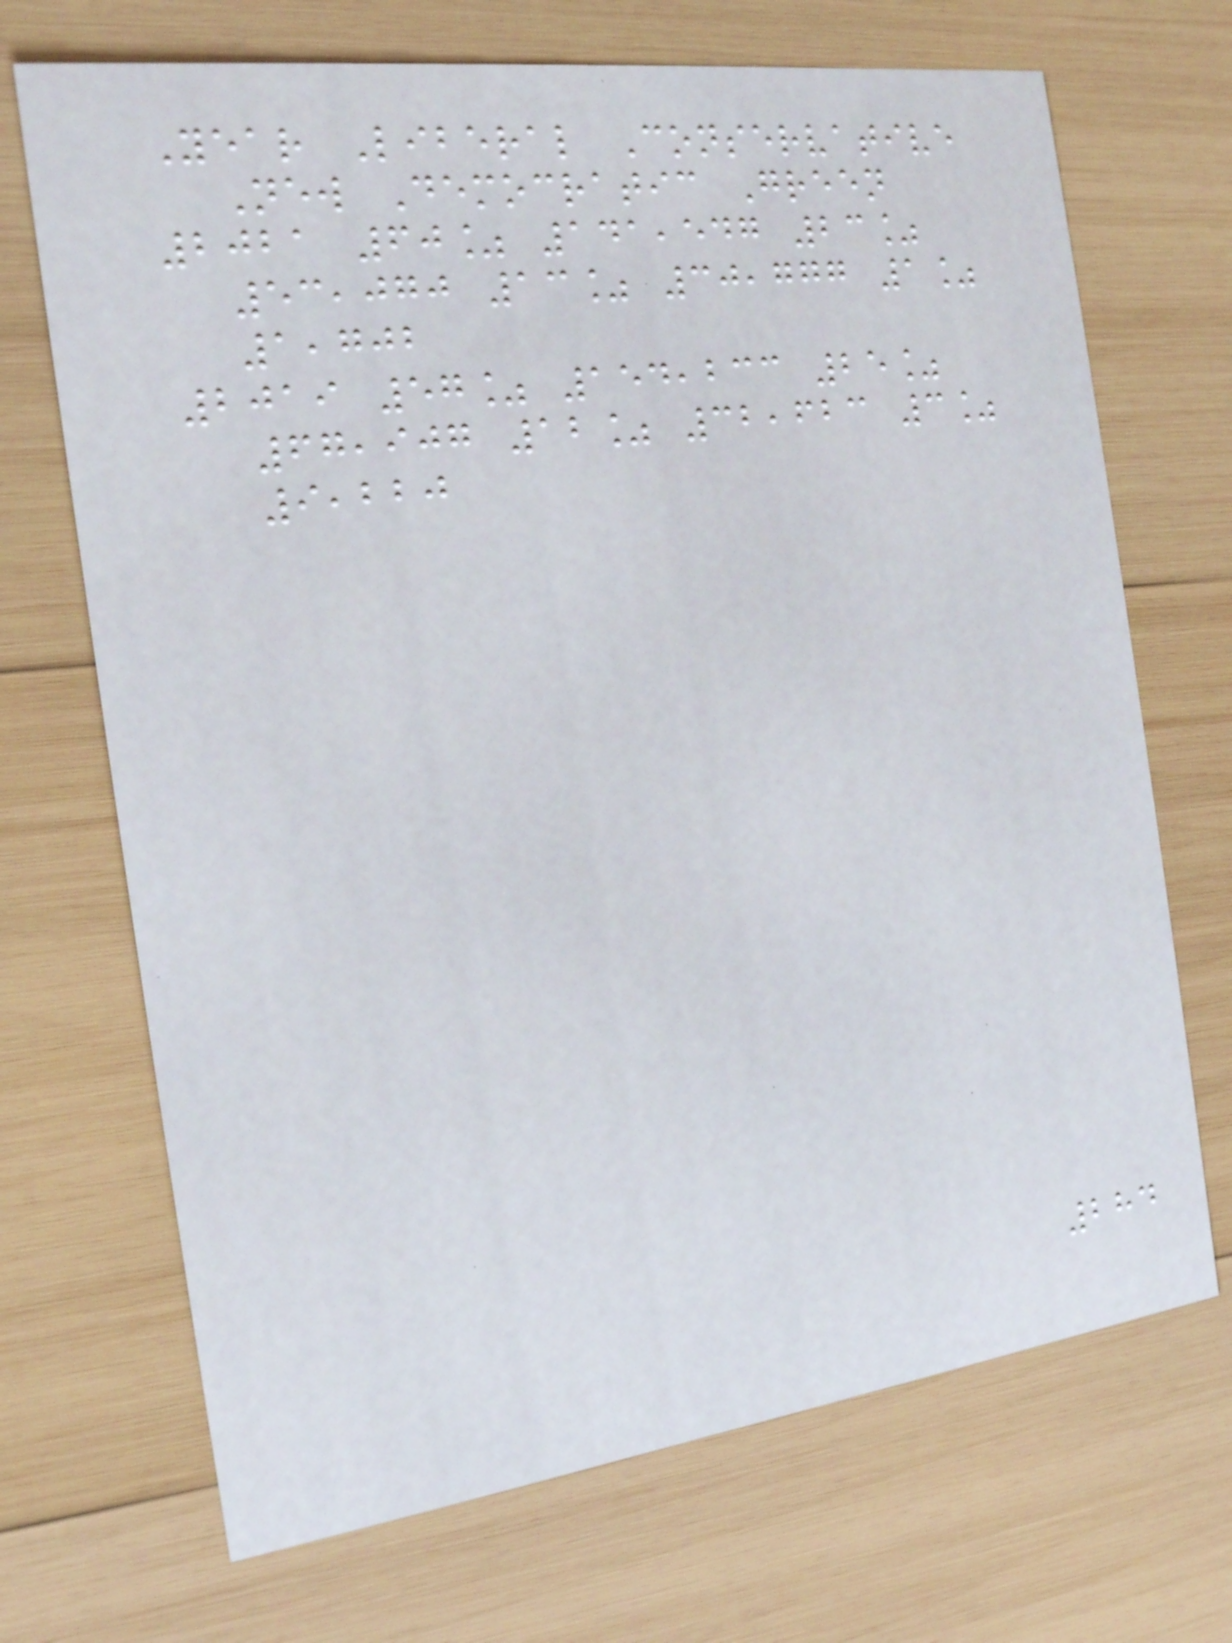Year Liberal Conservative
New Democratic Green
2021 60% 141,547 23%
53,070 13% 30,777 1%
1,702
2019 57% 154,233 25%
67,907 12% 32,623 3%
9,220
284
